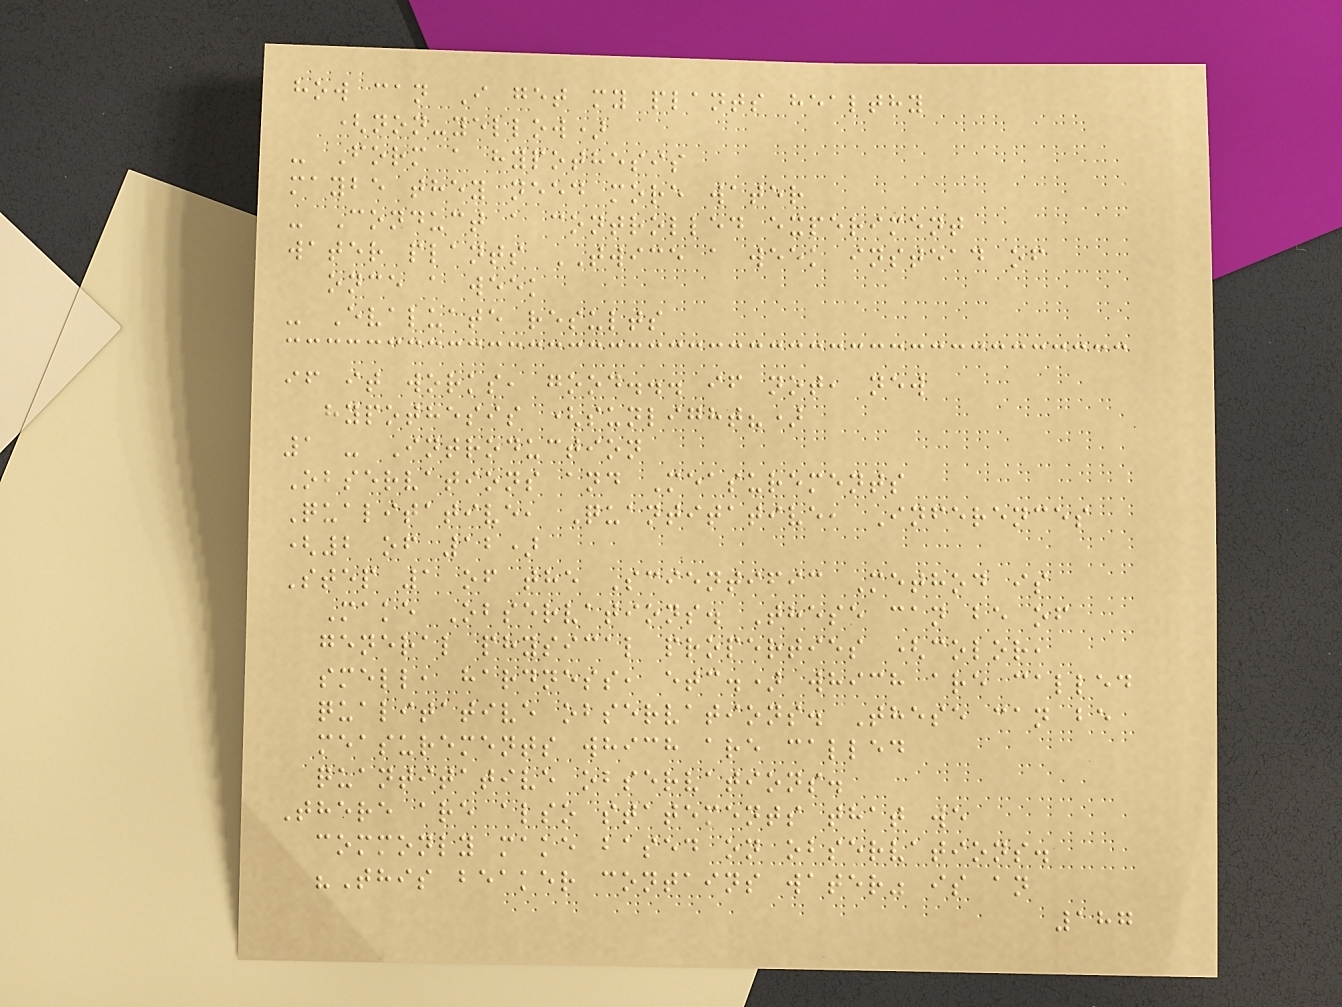how can I get my plants healthy
(non-yellow)
- Form a hypothesis
maybe they need more water
- Conduct a controlled experiment
water plants TWICE a week instead of
once a week
- Evaluate results
if it works, good... if not, new
hypothesis (sunlight?)
1 - Introduction
Observations and Measurements
Qualitative, Quantitative, Inferences
(2 of 12)
Step 1 of the Scientific Method is
Make Observations. These can be of
general physical properties (color,
smell, hardness, etc.) which are called
qualitative observations. These can be
measurements which are called
quantitative observations.
There are also statements that we
commonly make based on observations.
"This beaker contains water" is an
187
